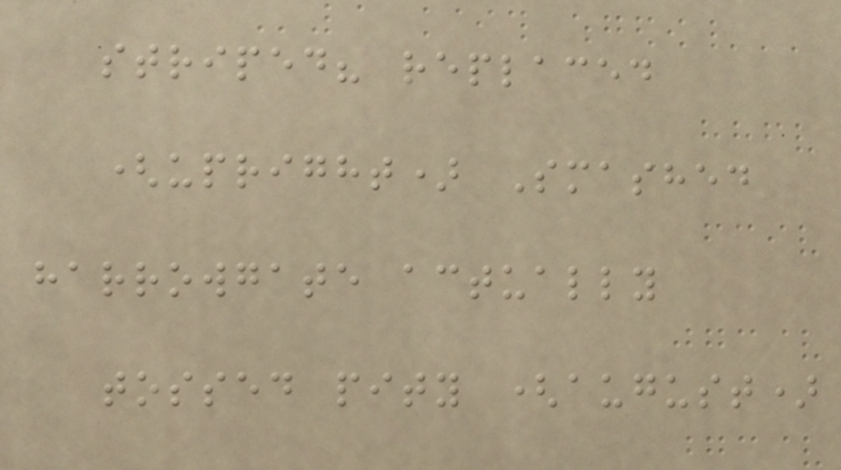striped? replaced
(upright) Smashed
harrowgate actually
tossed pity (august)
